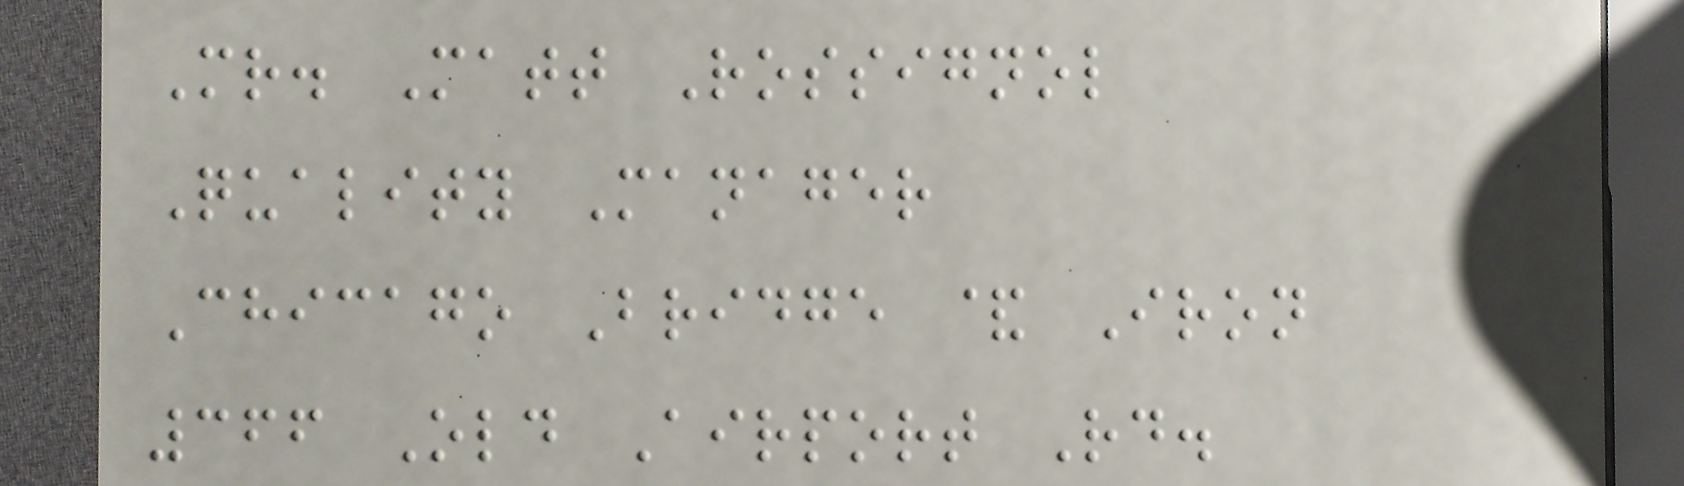Mr. Matt Rossignol
Quality Manager
Chicago Bridge & Iron
366 Old Airport Rd.
